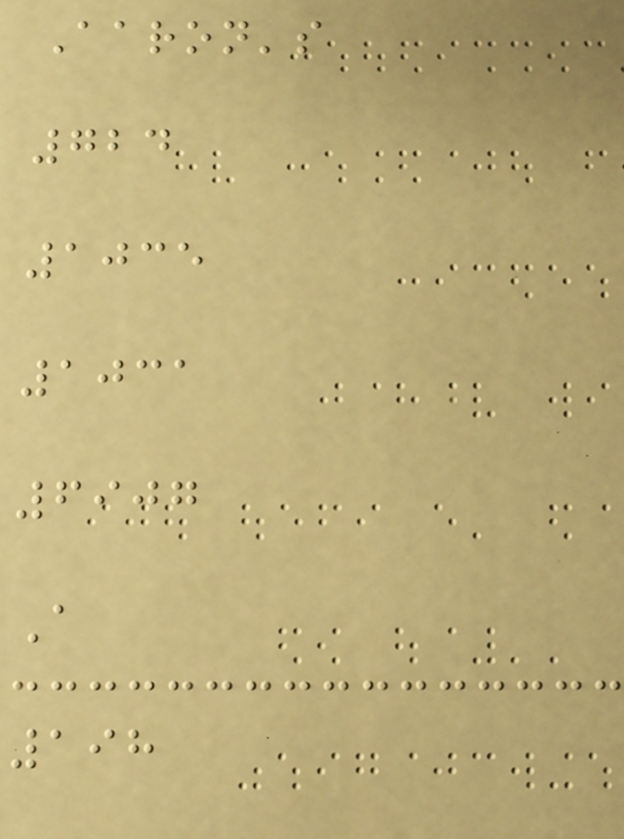Aaron's
724
1035
1031
6907
A
198
